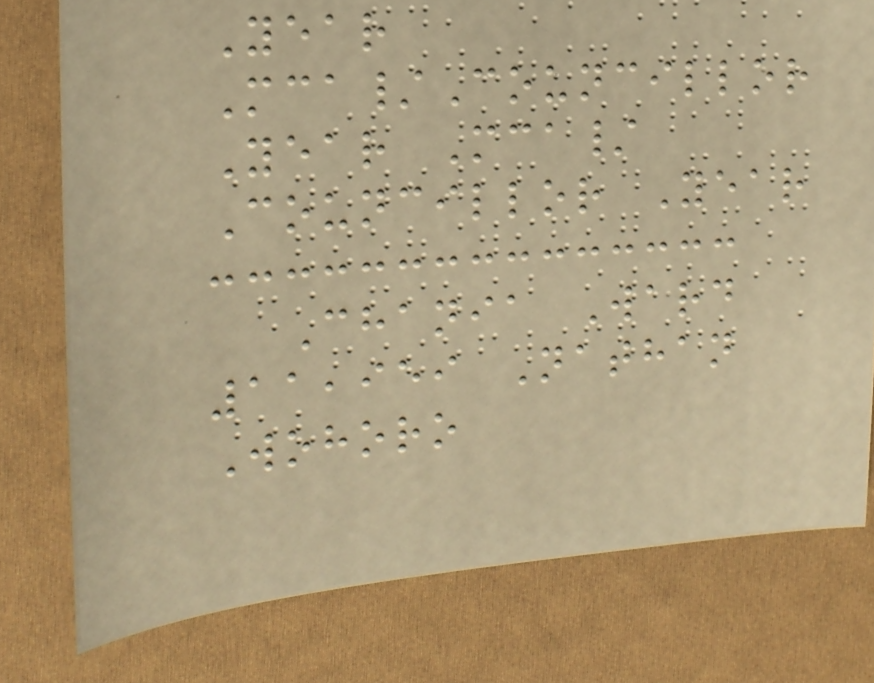Year
Mca/Councillor
Year Mca/
Councillor Year
Chania Ward
11,959 Nathan
Wohoro
